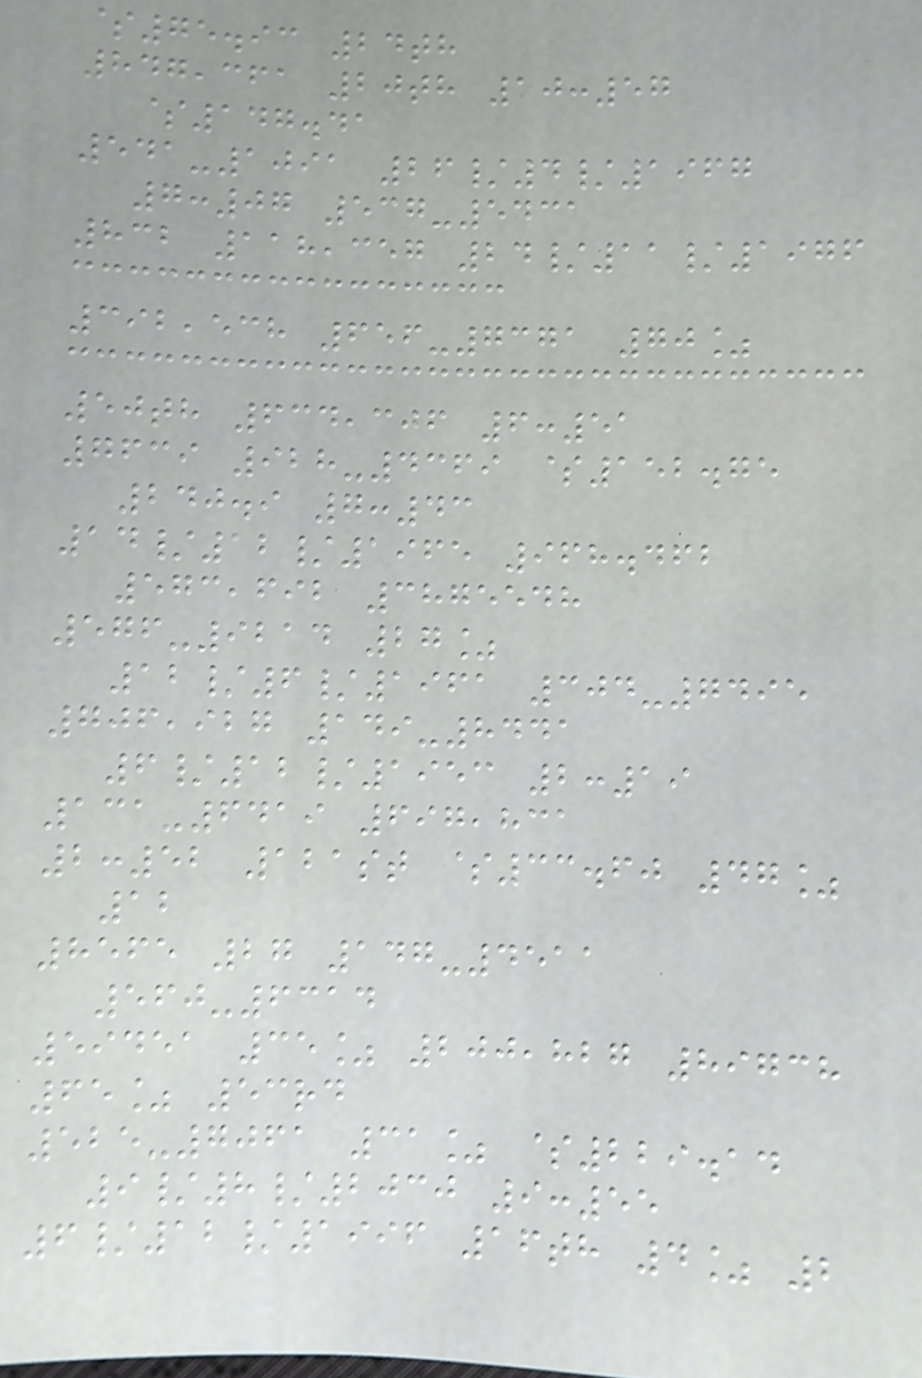$75.93 24th
847,361 20th 10:57
$147.41
541-1091 26/4/1967
7:07 537-5431
832 118,357 24/11/1976
392,538 656-7371 70%
50th 634,306 6:51
7639 928-4369 $152.75
240.9 7:43
14/12/1965 968.462
573,692 3875548
576-9214 27%
12/6/1961 304-7495
706,927 149-8441
6/12/1953 2:19
131-6419 697,831
2:52 121st $33.60 47%
12
8565 27 147-4511
560-6314
59451 35% 200,827 89738
65% 53rd
525-7061 31% $229.14
9/8/2030 9:55
6/12/1996 16th 4% 2
